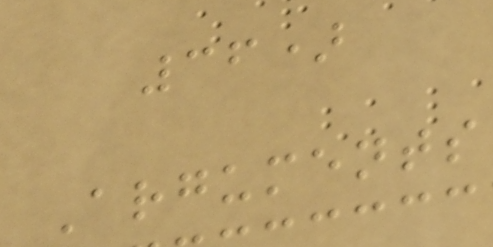36)
Arguments
